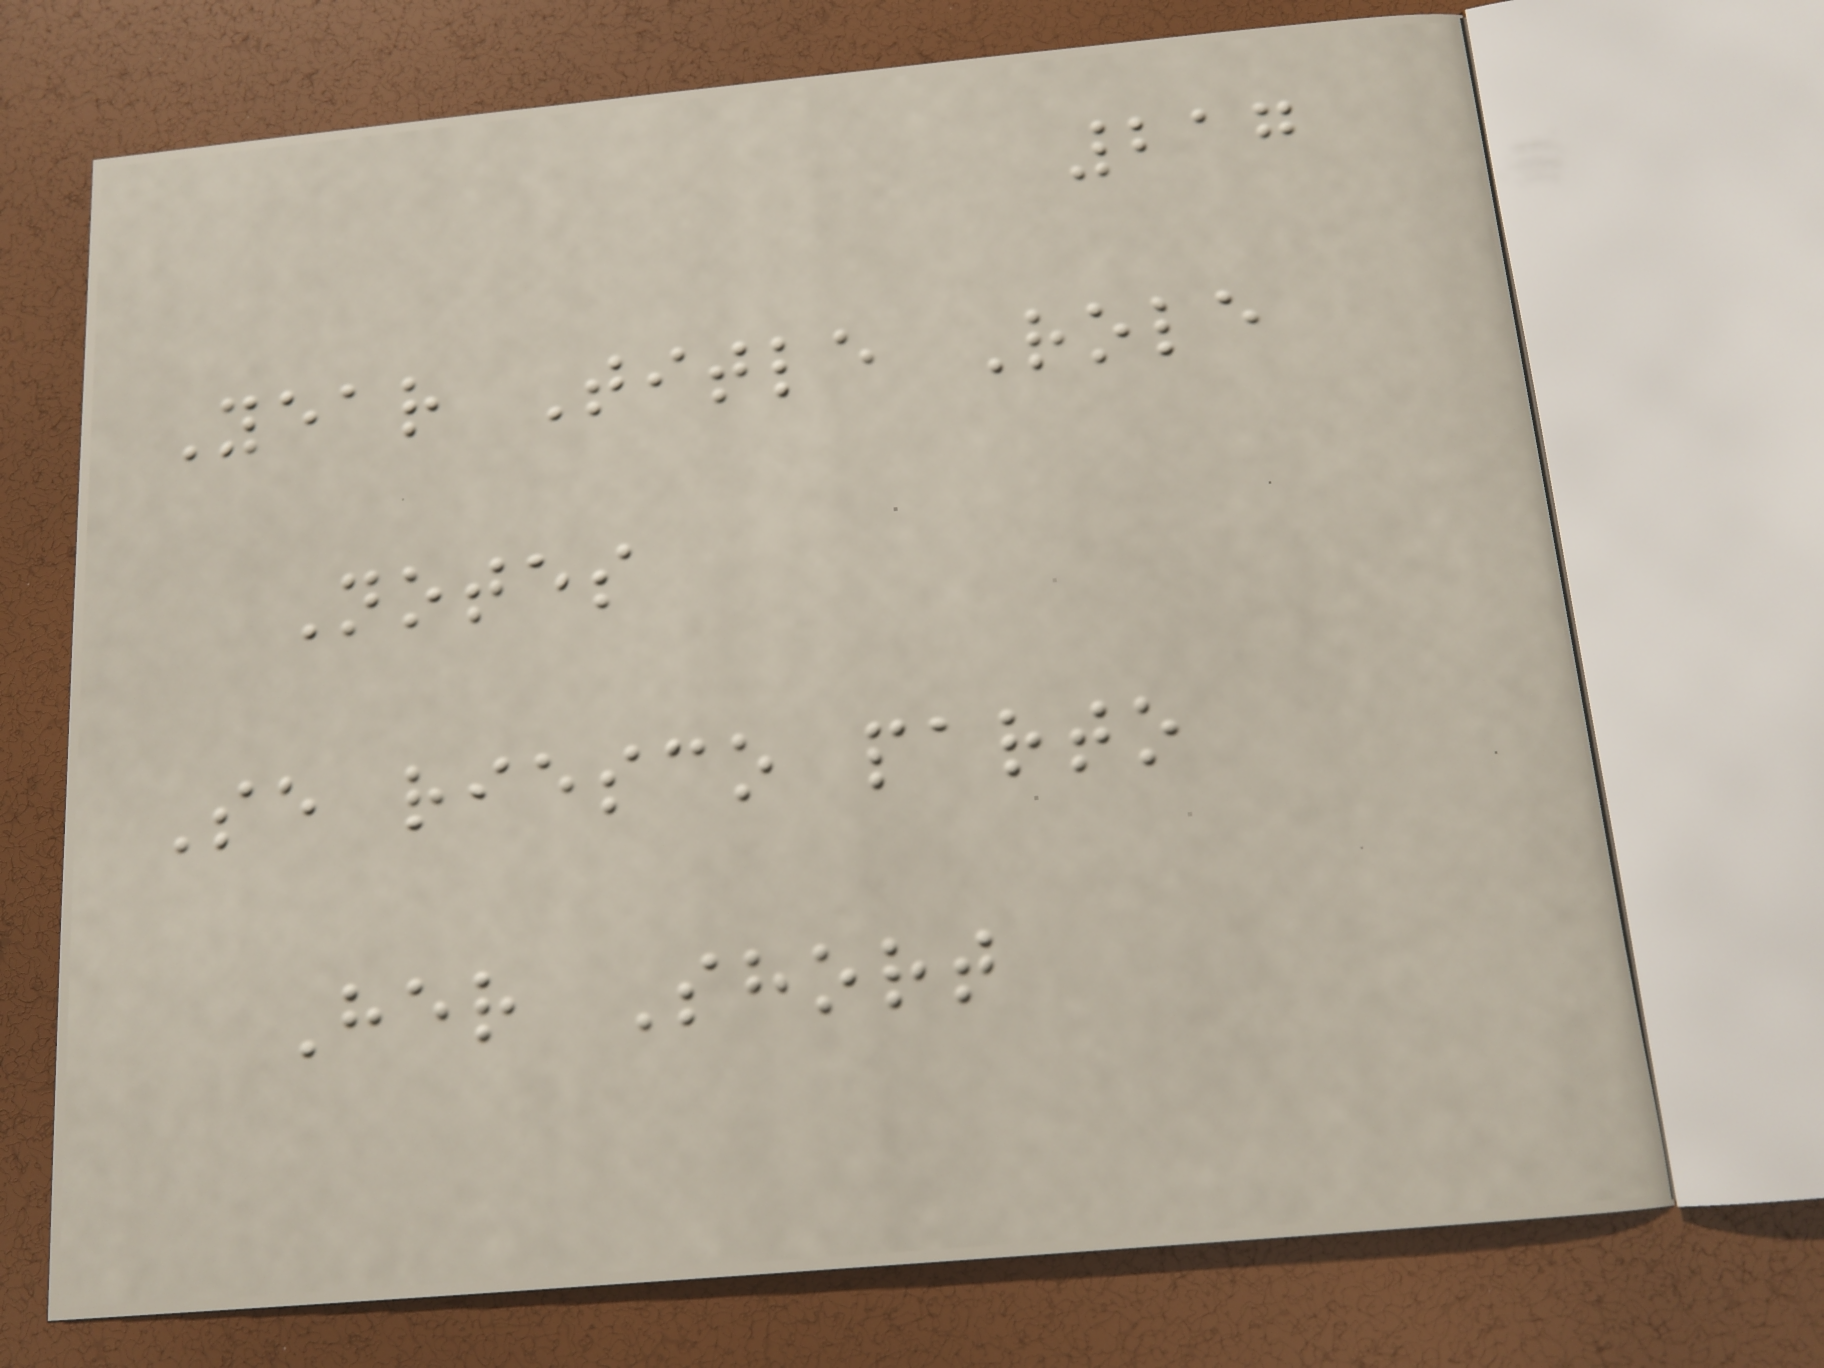217
Year Title Role
Notes
Se riesco parto
Her Short
